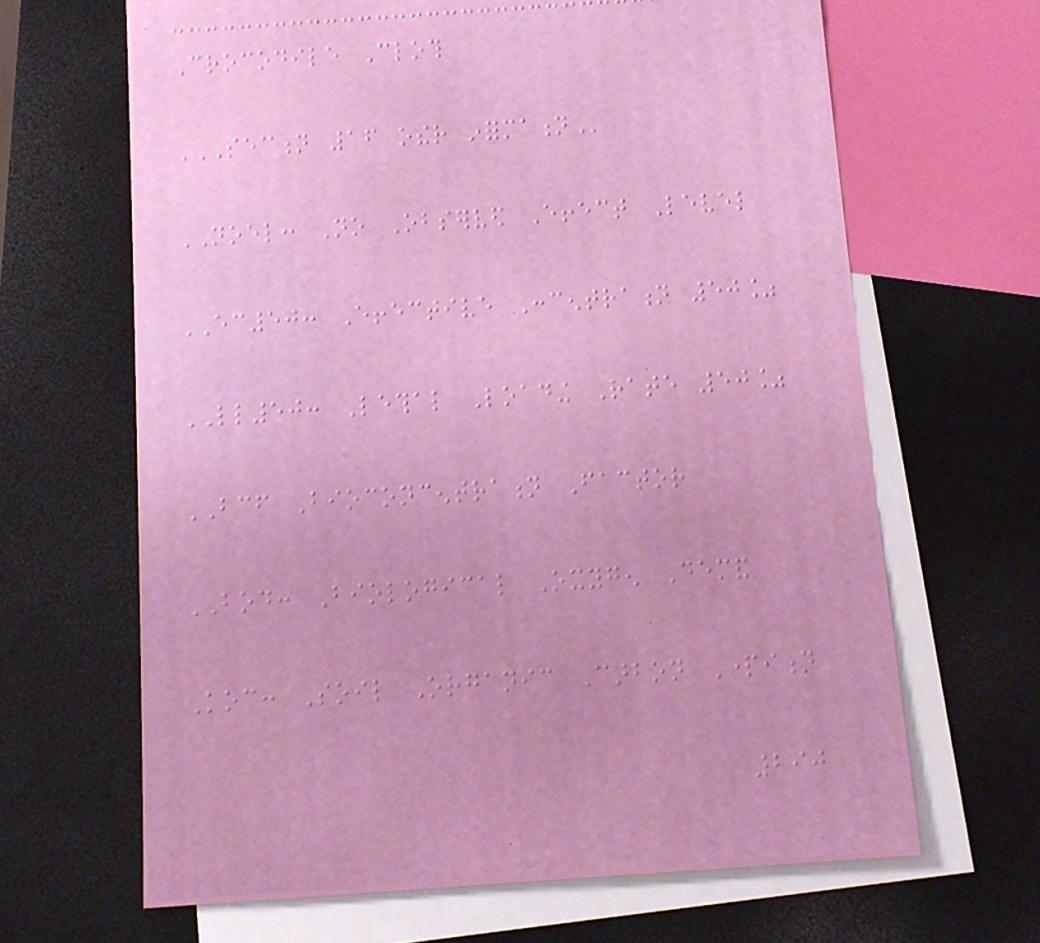Crocodile Cloth
SECTION 16 OTHER INFORMATION
NOEL: No Observed Effect Level
EC50: Effective Concentration 50%
LL50: Lethal Loading Rate 50%
BCF Bioconcentration Factor
BOD: Biological Oxygen Demand
Koc: Soil Organic Carbon Partition
290
